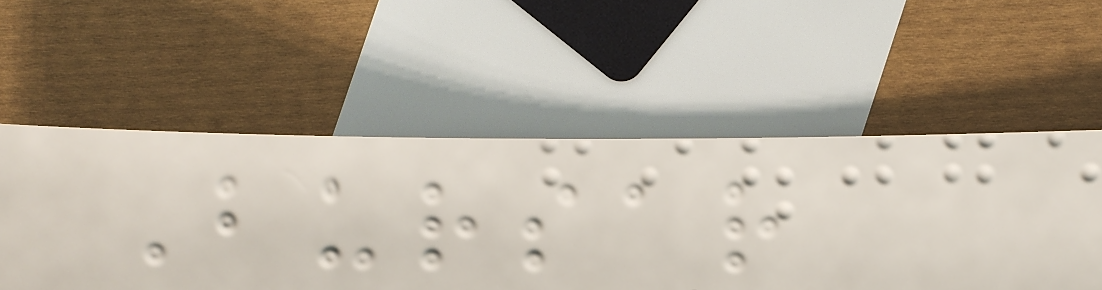Bursar
